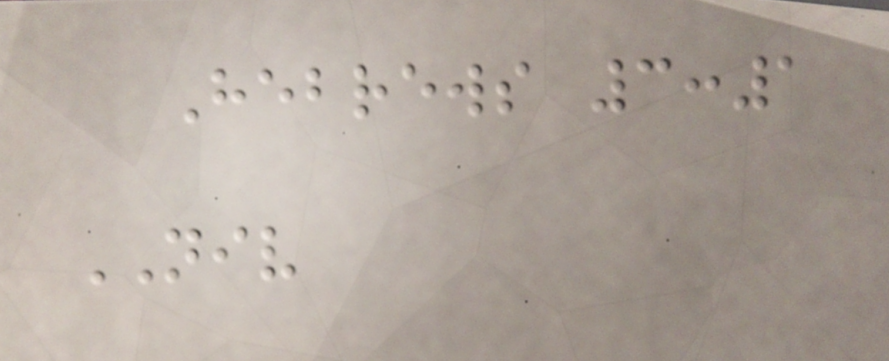Hebrews 3:1
NIV
